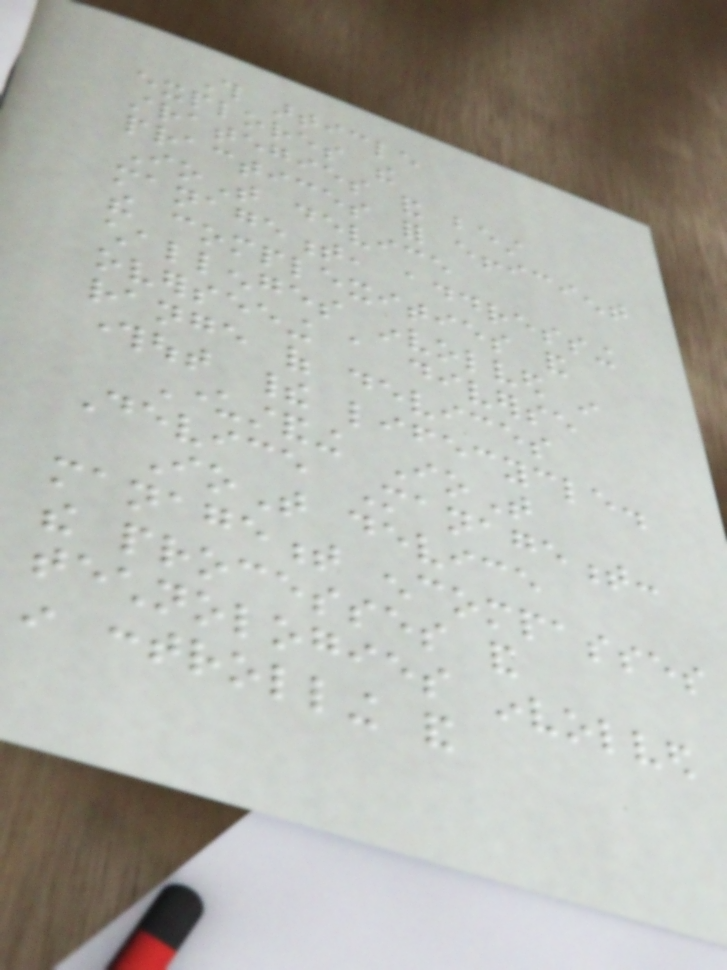This article
explores the
strategies and best
practices for efficient
IoT device
management, addressing
the complexities and
challenges involved in
overseeing a diverse
range of devices
throughout their lifecycle.
Understanding IoT
Device Management:
IoT device
management encompasses
the processes and
technologies involved
in controlling and
